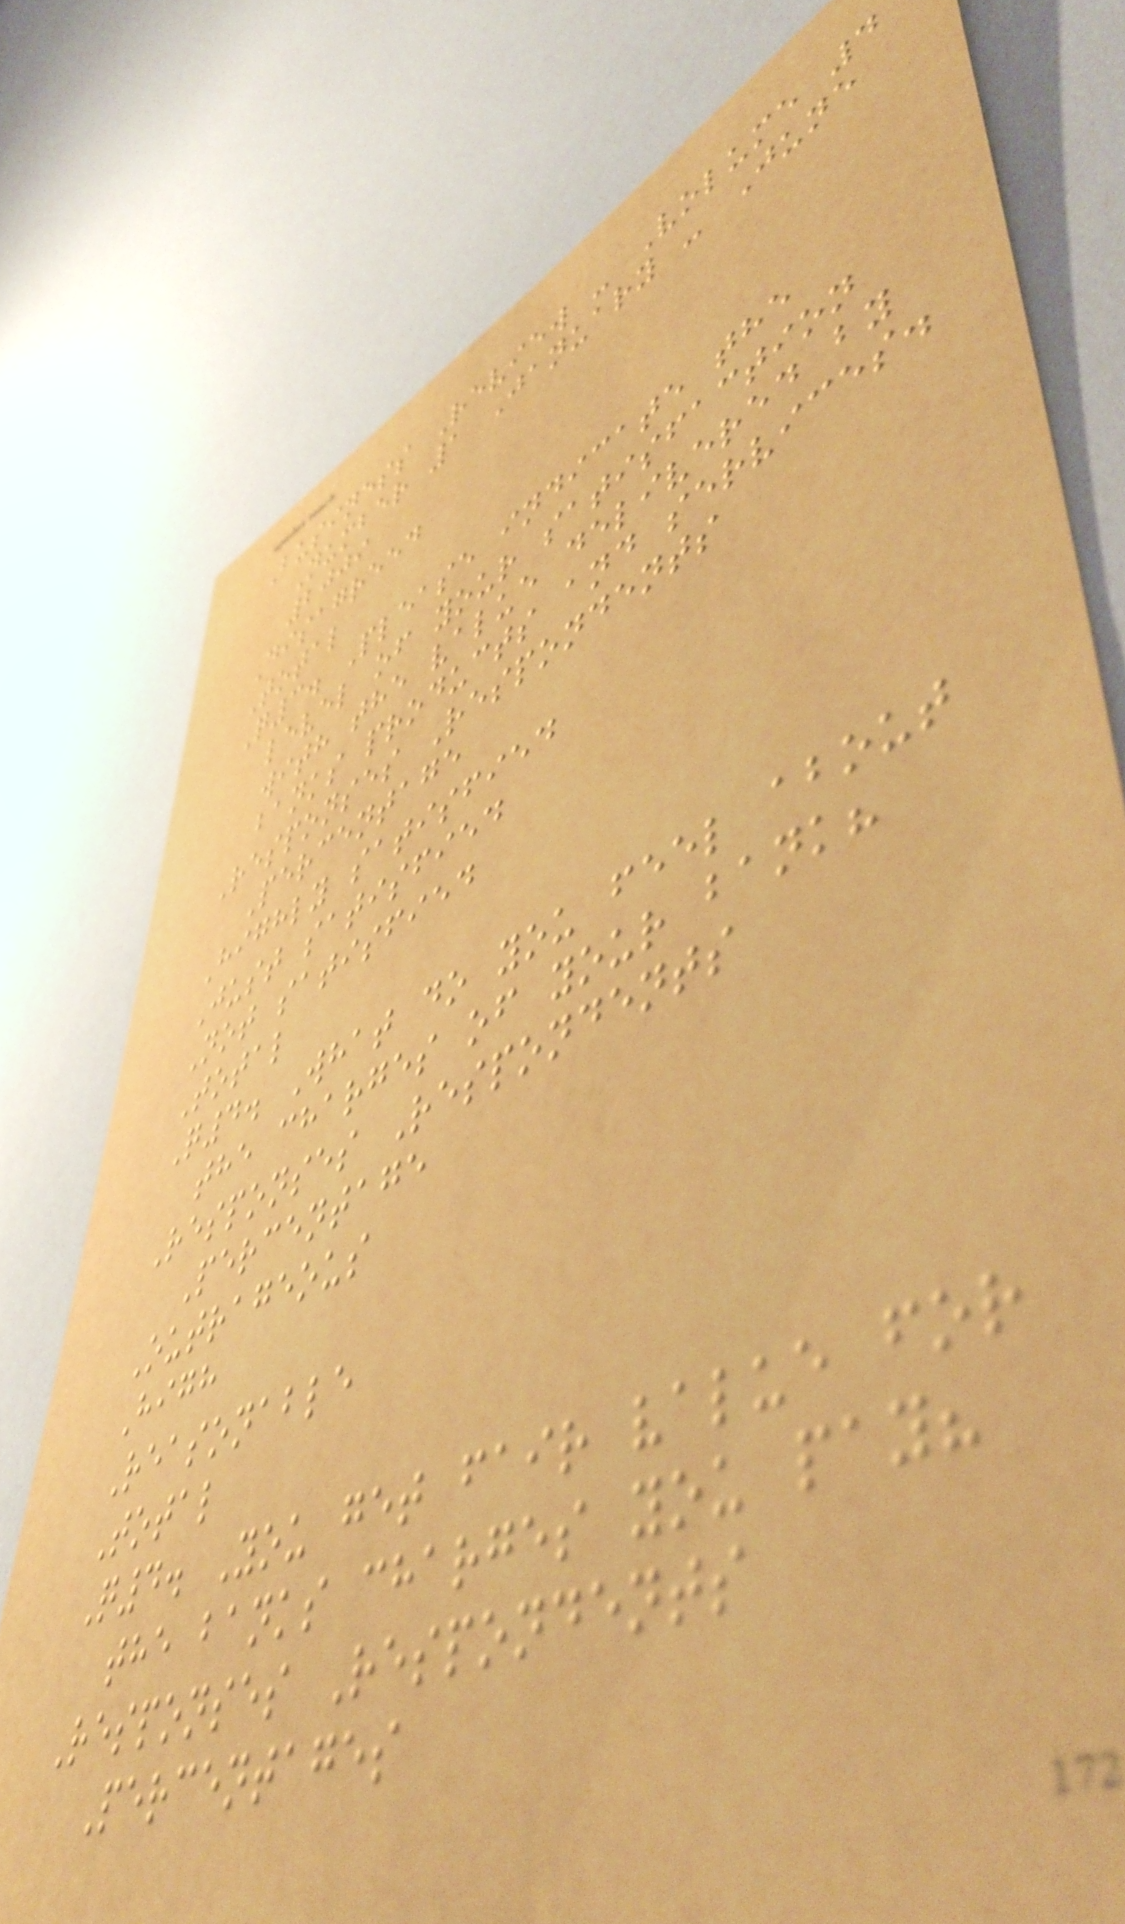Business Review - Volume 4
Number 1 January - June
2009
Disagreed
Total
Q3. Please indicate the
level of your satisfaction
with the value delivered by
banks products and services.
Responses Respondents
Percentage
Highly satisfied
Just satisfied
Not satisfied
Total
Q4. What do you feel about
the charges of your bank?
Responses Respondents
Percentage
Outrageous
High
Reasonable
Total
Q4. You get fair value for
the banks charges you pay?
Responses Respondents
Percentages
